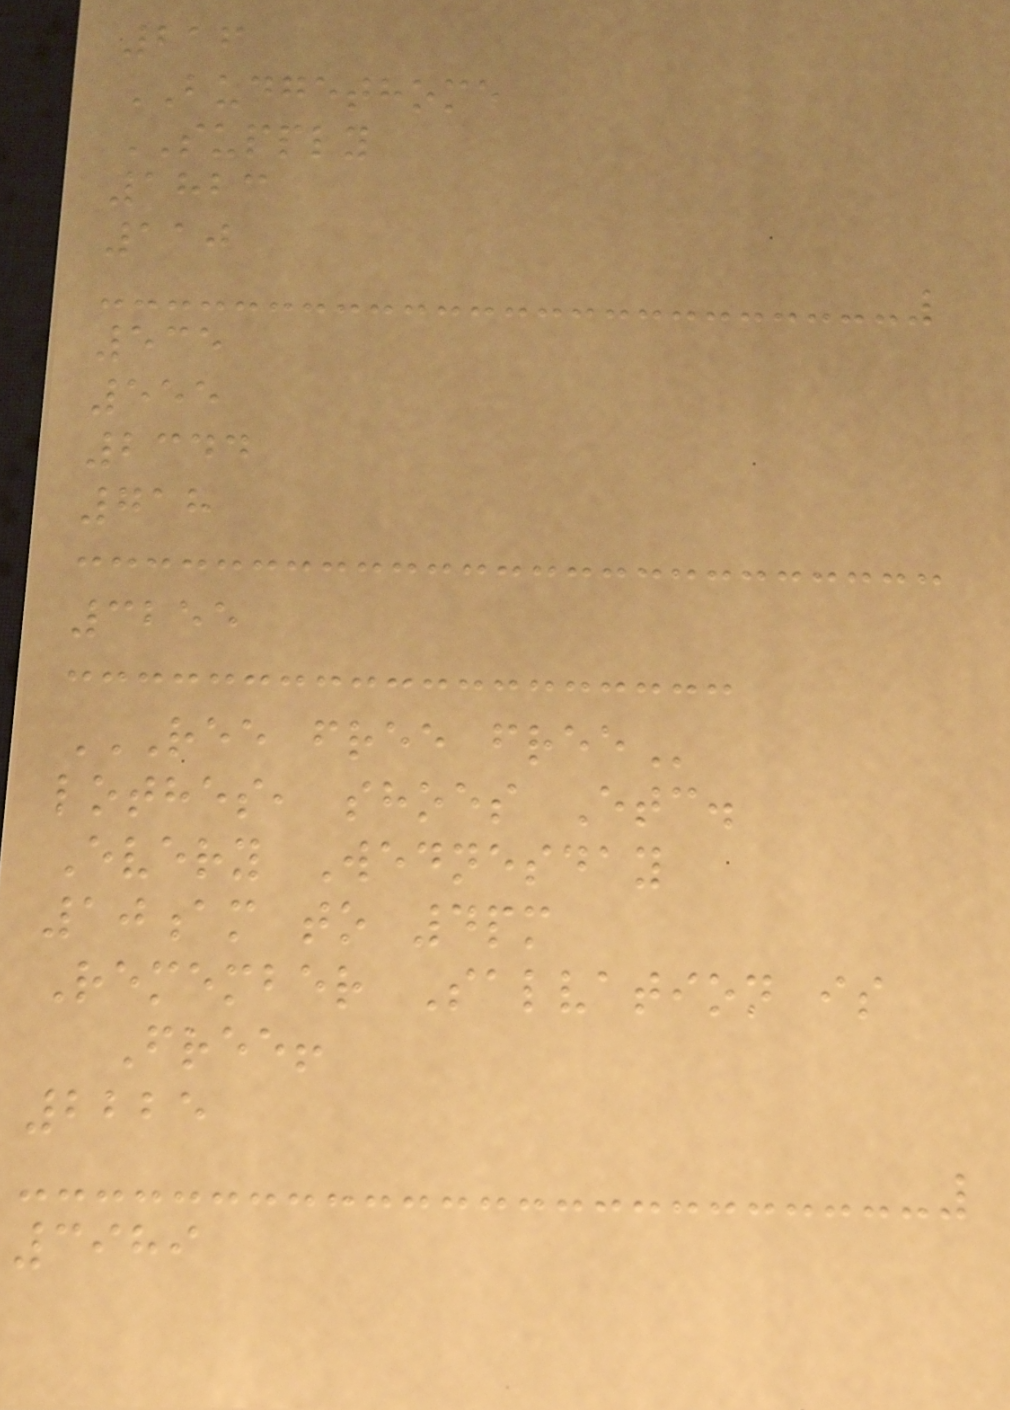216
BUDGETHOME
SUPPLY
1823
110
535
555
2344
718
3255
REE FREE FREE
lothes, shoes Etc.
Every Wednesday
10am to 4pm
Remember Salvation is
Free!
2225
3989
